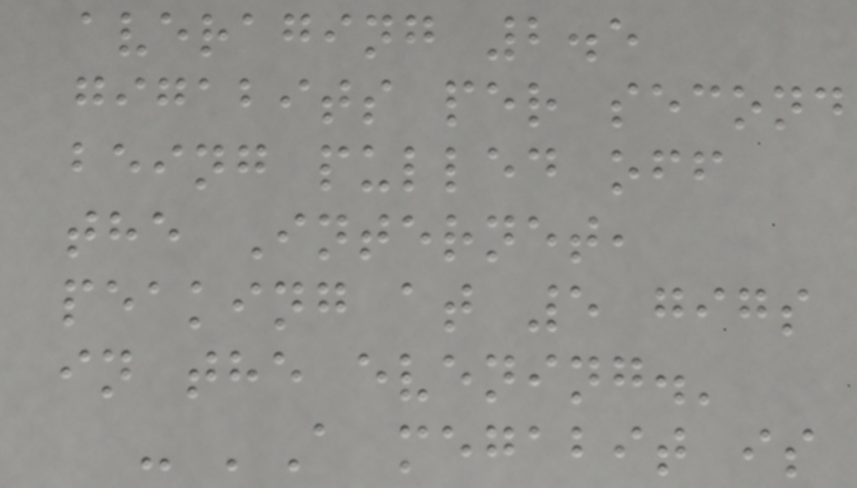averaging 2.5
gigabits per second
being pulled off
the Internet,
peaking at 5 gigs
in the evening.'
- 'A megabit is
